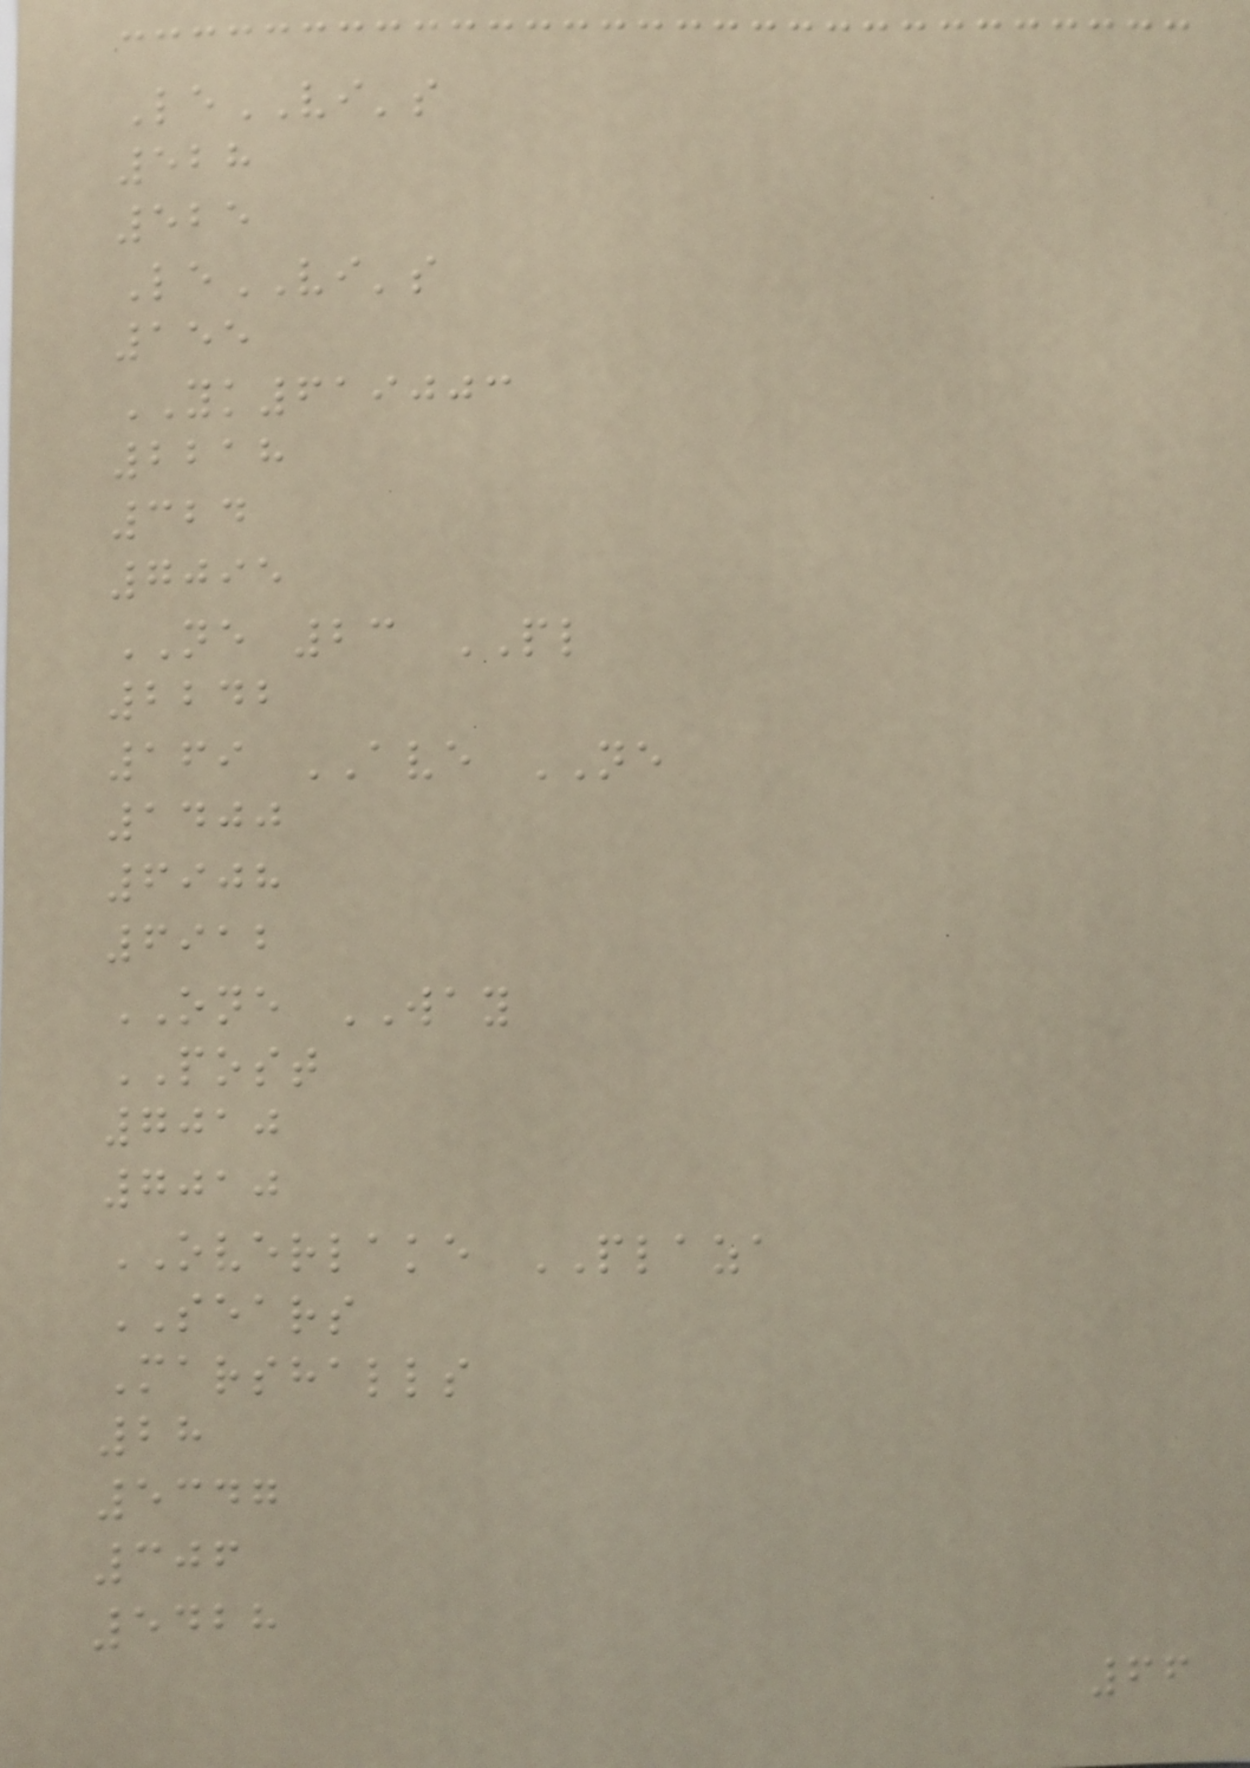LeVI's
528
525
LeVI's
155
YK619003
2218
324
7095
NE 23 PL
2242
169 AVE NE
1400
6908
6912
ONE WAY
POST
7010
7010
OVERLAKE PLAZA
SEARS
Marshalls
28
5347
306
5428
66
